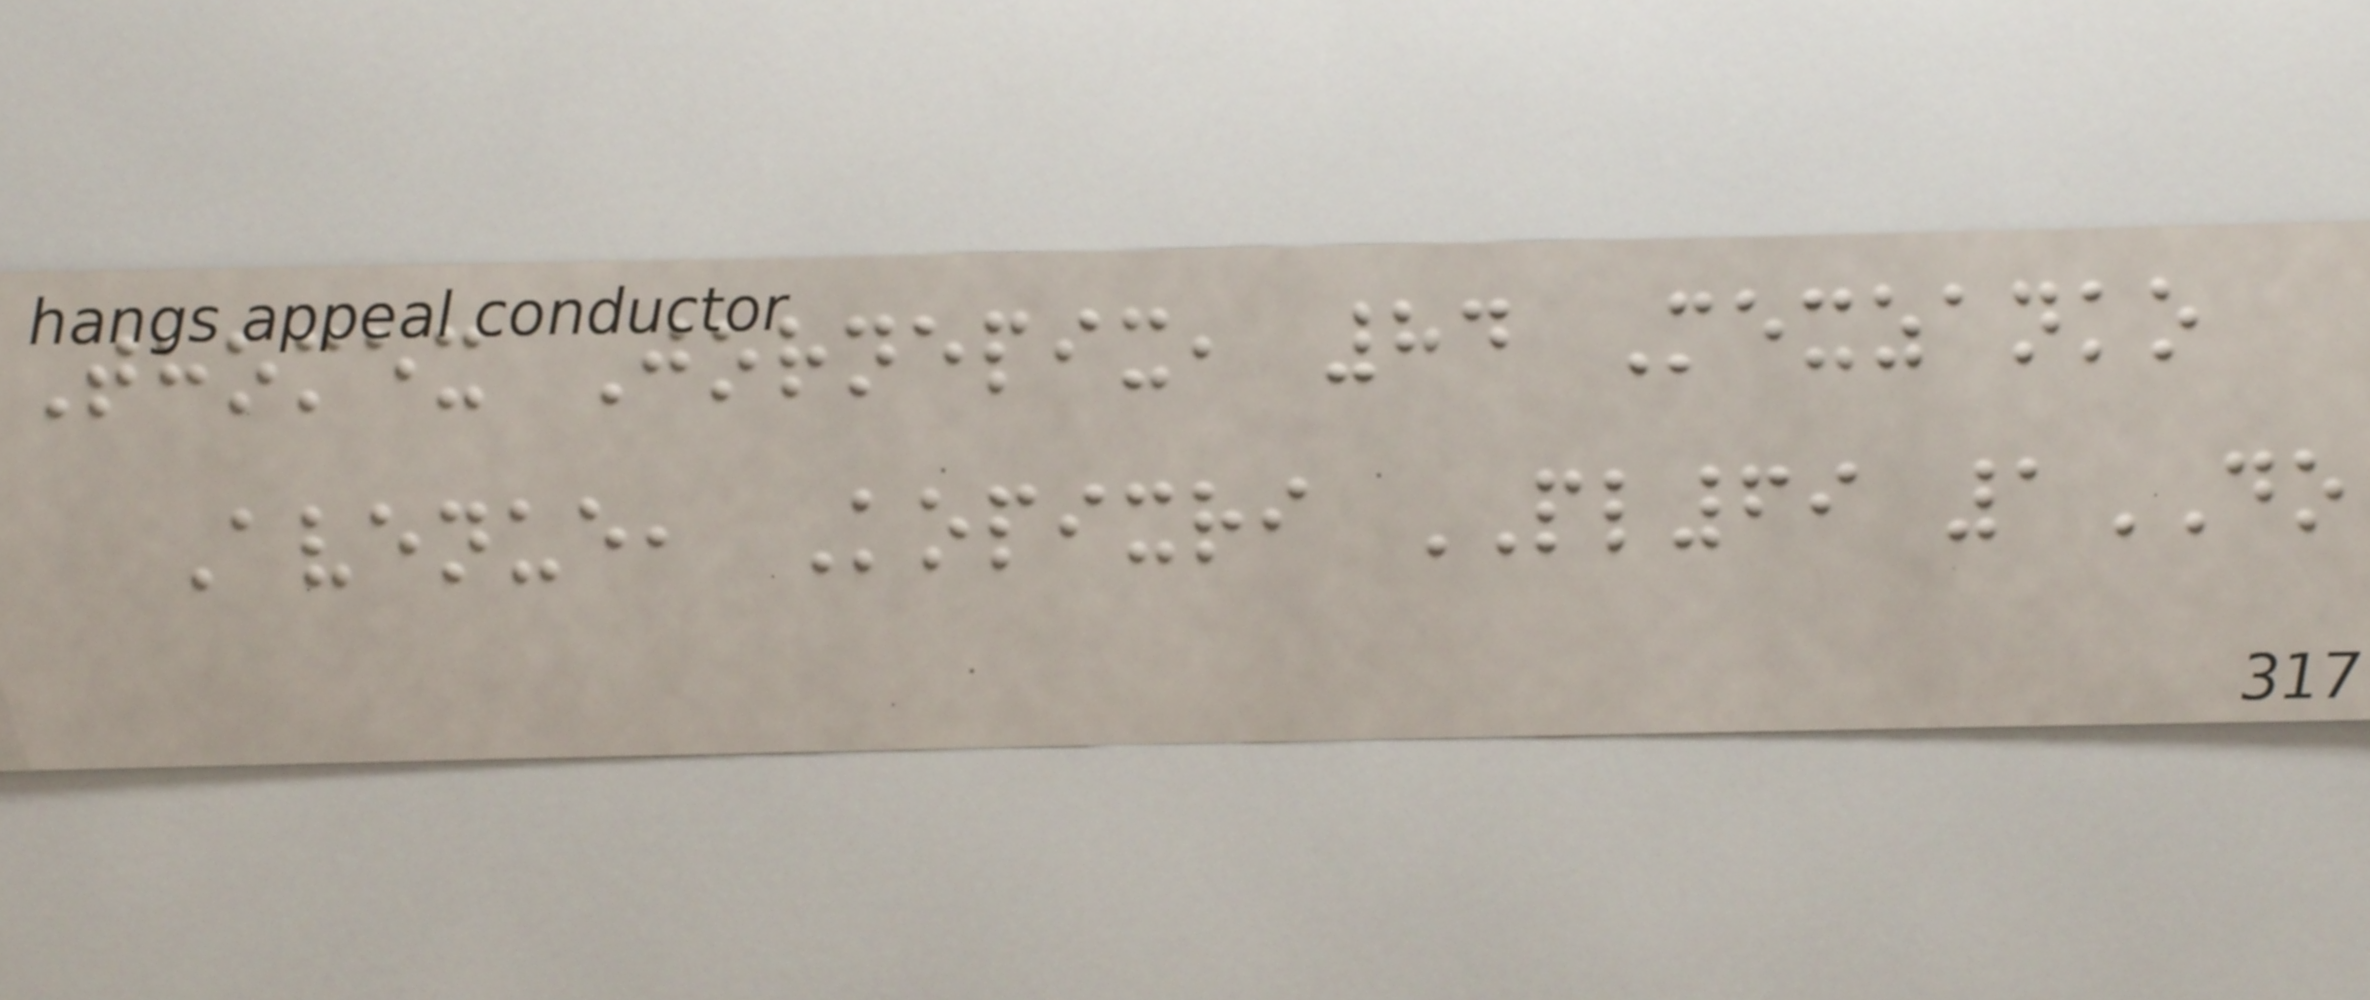Thomex Jornepix, 84 Mexzanko
Avenue, Kopixri PL69 1DO
